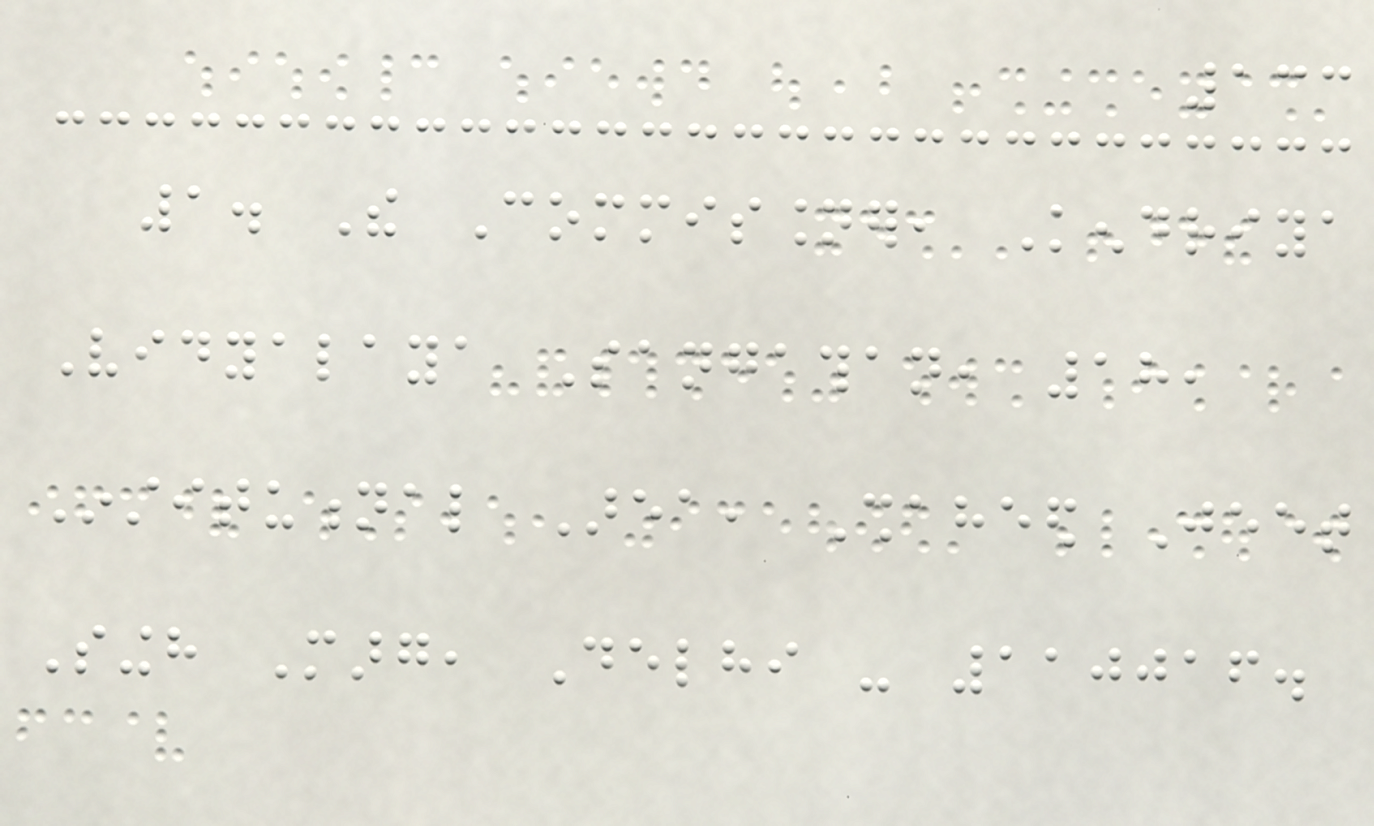133
1. The Commissioner, Kendriya
Vidyalaya Sangathan, 18,
Institutional Area, Shaheed Jeet
Singh Marg, Delhi - 110016.
